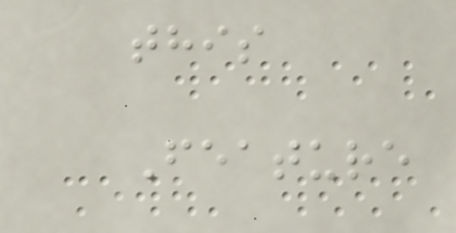this
Feature
